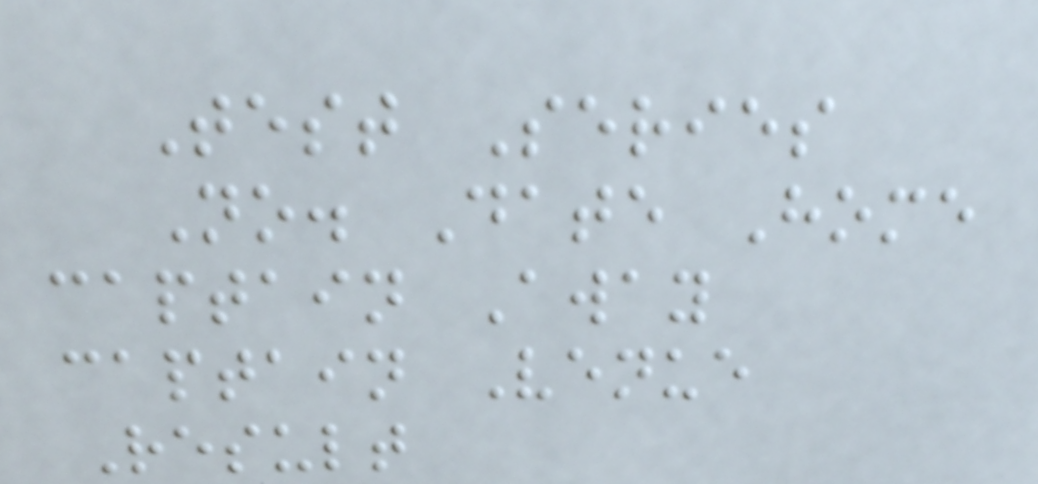Test Series
No. Date Home
captain Away
captain Venue
Result
